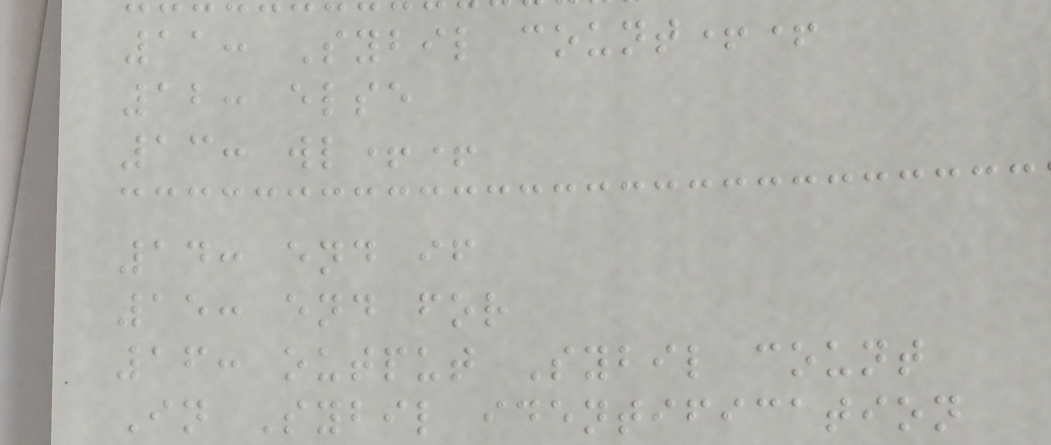11: Sybil count++
12: else
13: wl++
14: end if
15: end for
16: output Sybil count
In Sybil identification
